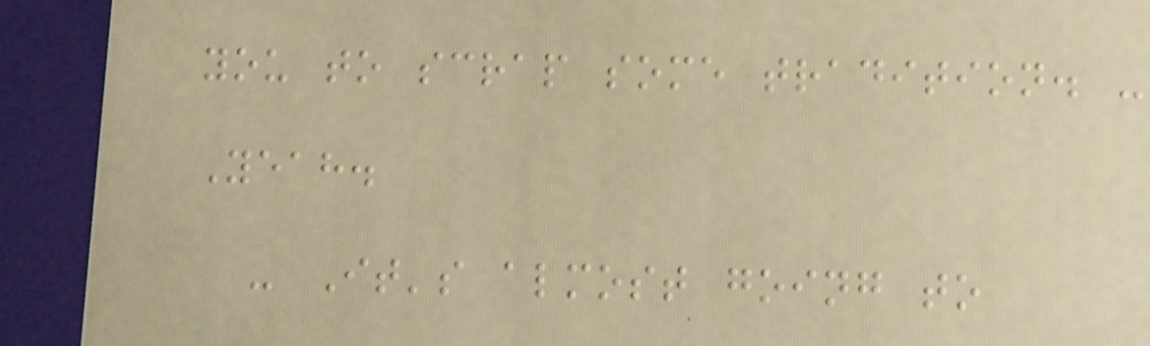you to scrap some tradition. -
Yeah.
- It's almost going to
